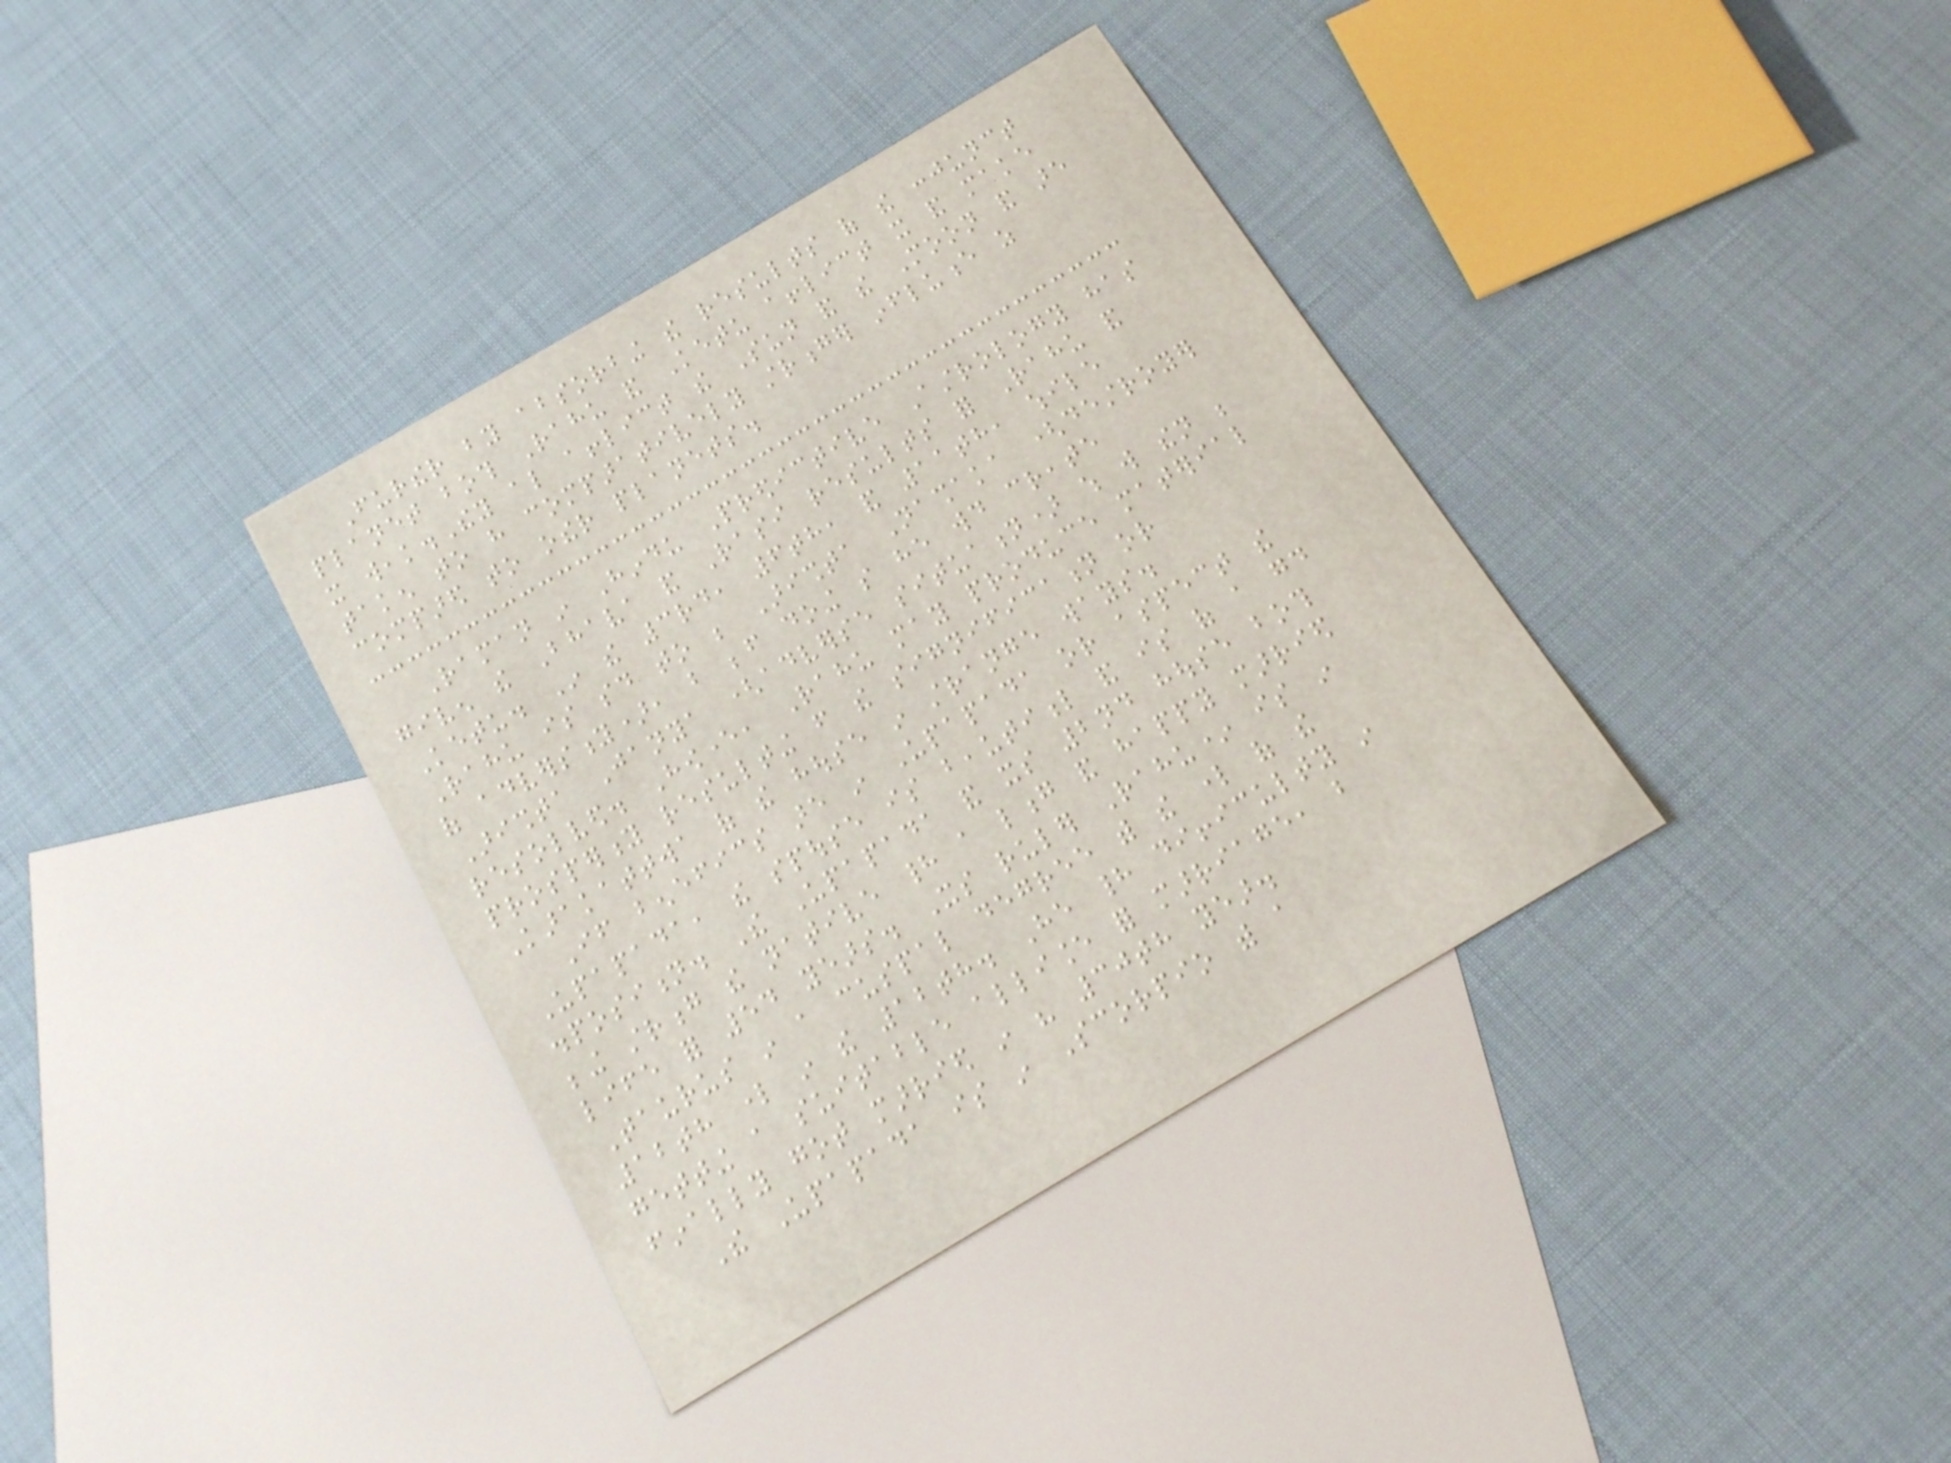Further by absorbing the results of the conjunct
planet both Rahu and Ketu afflict it and make
it weak.They also afflict the Sun and the Moon and are
taken to have comparatively stronger influence as
compared to other planets.
Raman in Hindu Predictive Astrology has
given the Bhava and Rasi results for Rahu and
Ketu. In the 3rd, 6th, and 11th, while
Rahu is said to be Arishta Nashaka (destroyer
of adversity), but before doing so he would create
Arishta Janya (adverse situation) which will then be
resolved. However, Rahu may produce material
prosperity resulting from the signification or
Karakattwa of the house in strange ways.
If benefics are in Upapada or aspect the
Upapada, the spouse is beautiful and is of a good
disposition. The Upapada and its 2nd house both
being strong the native had a long and happy married
life for 54 years. Its ruler Rahu* is in
Taurus in a cuspal degree with the lord of the
12th lord in the 12th. He had difficulty in
getting a suitable alliance for marriage, but
finally got married in his 30th year.
The Upapada is in Scorpio with a
